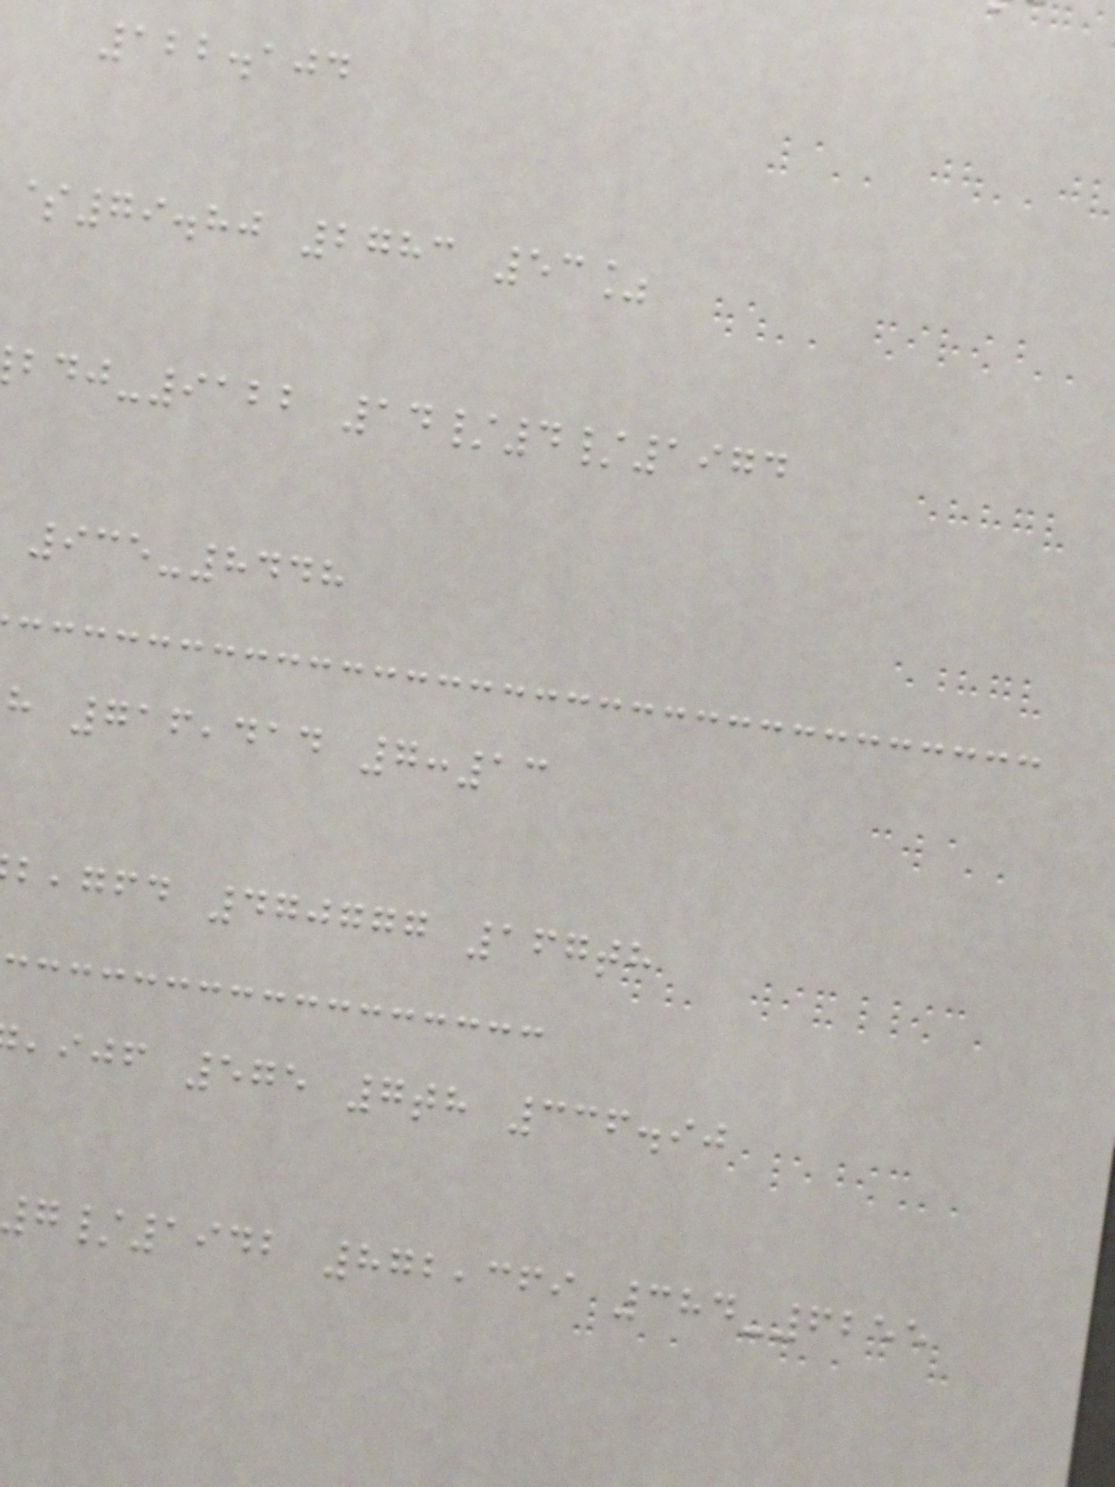122.104
$79.80 2783 53%
-9122 14/4/1974
935-8448
h 716,414 7:13
,gfd 470777 167th
,ijf 575 7th 336.90
7/1942 872,369 384-6255
